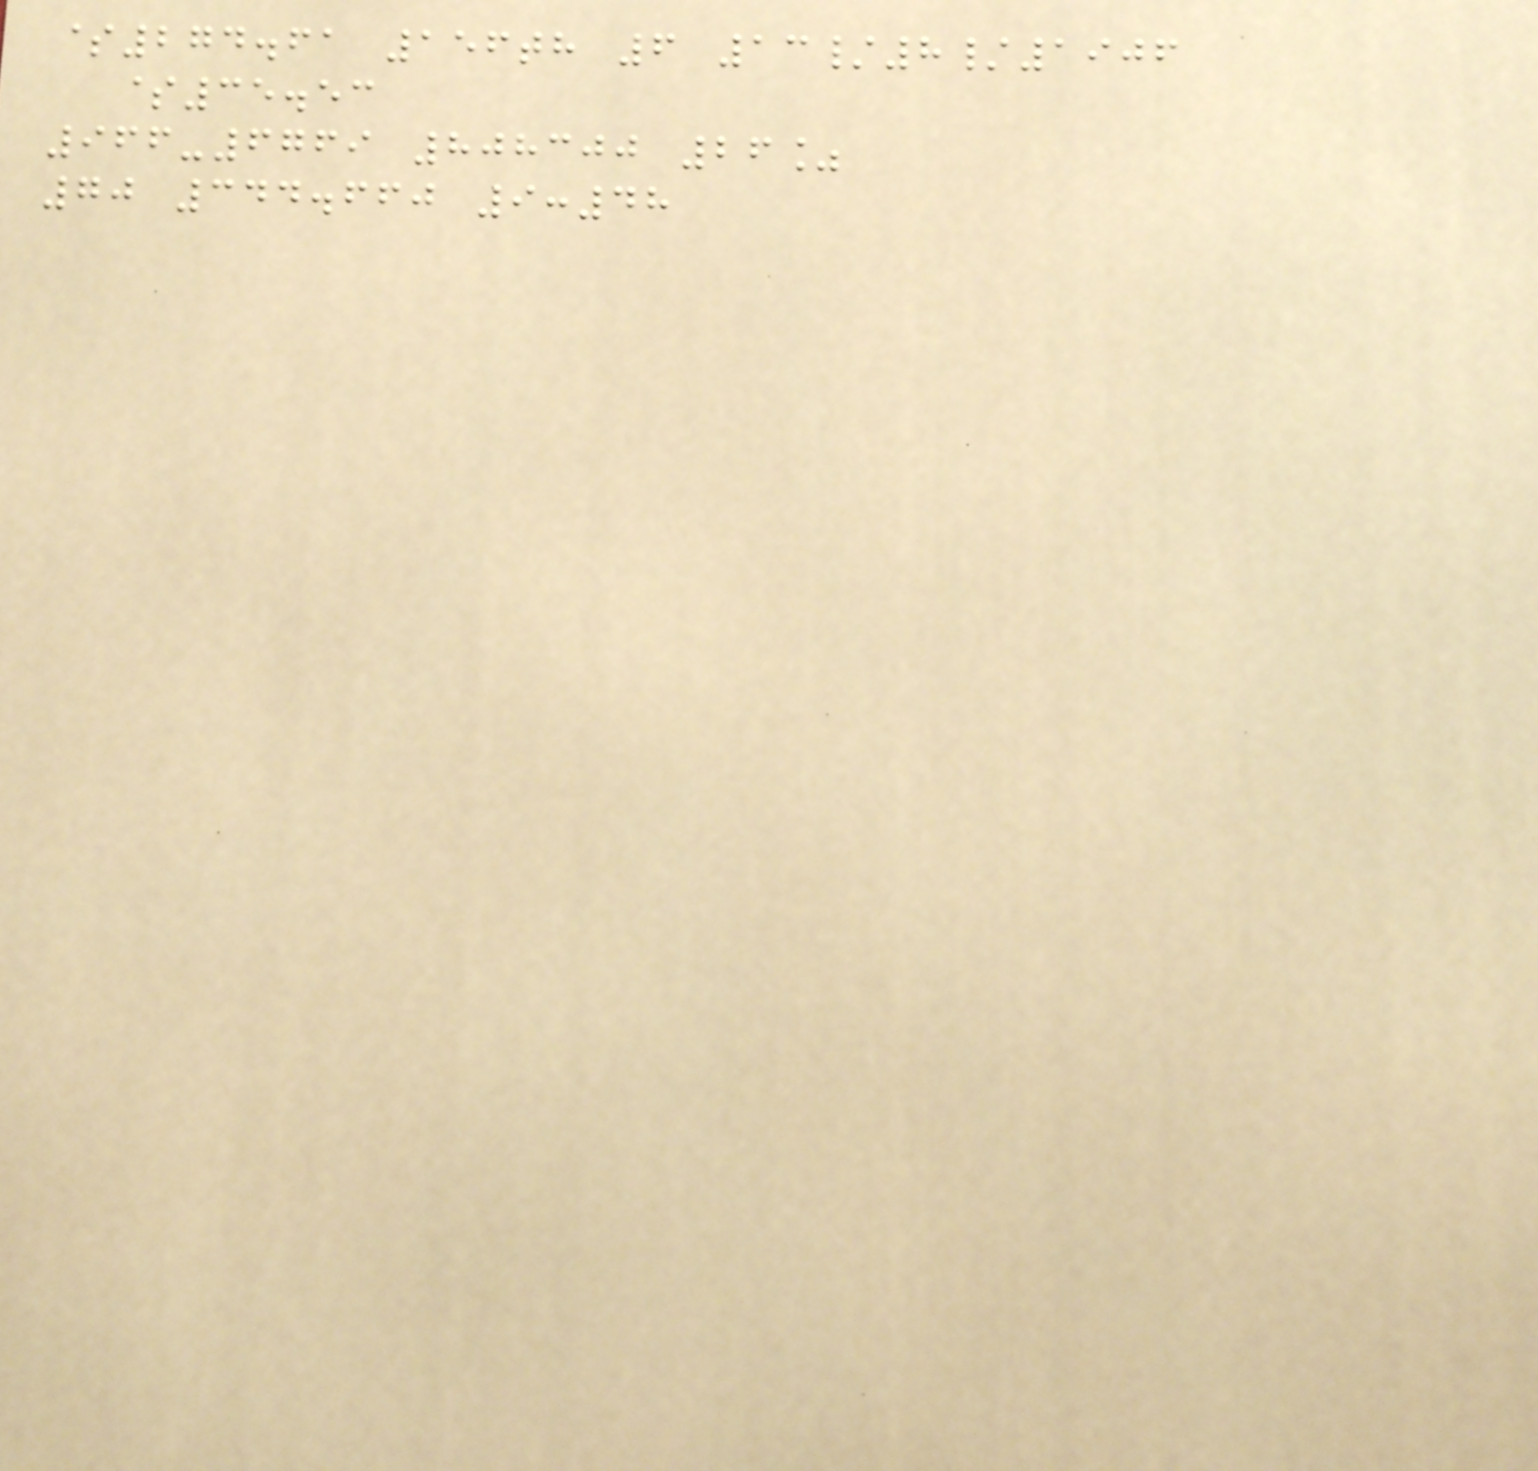$274.61 156th 6 13/8/1906
$35.53
966-6769 808300 26%
70 344.660 9:48
